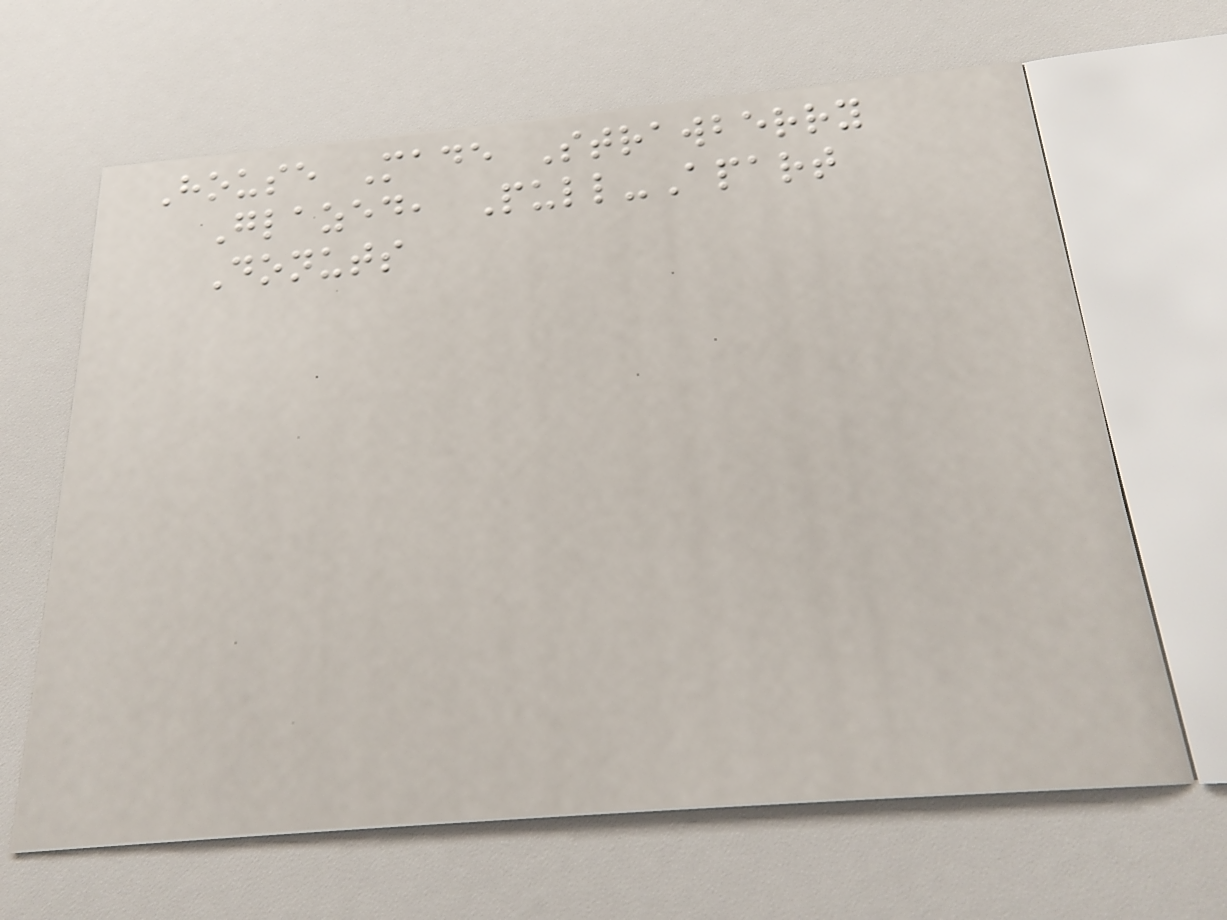House Made Strawberry
Glazed, Pull-Apart
Donuts
